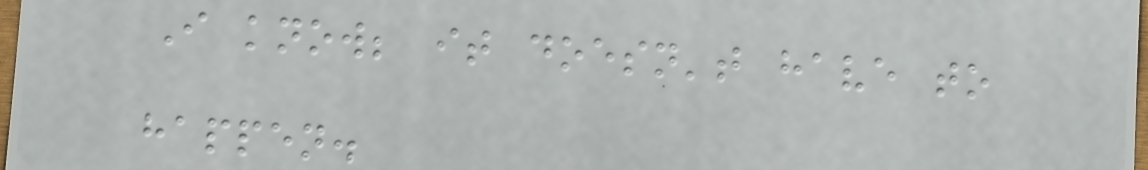I know; it doesn't have to
happen.
